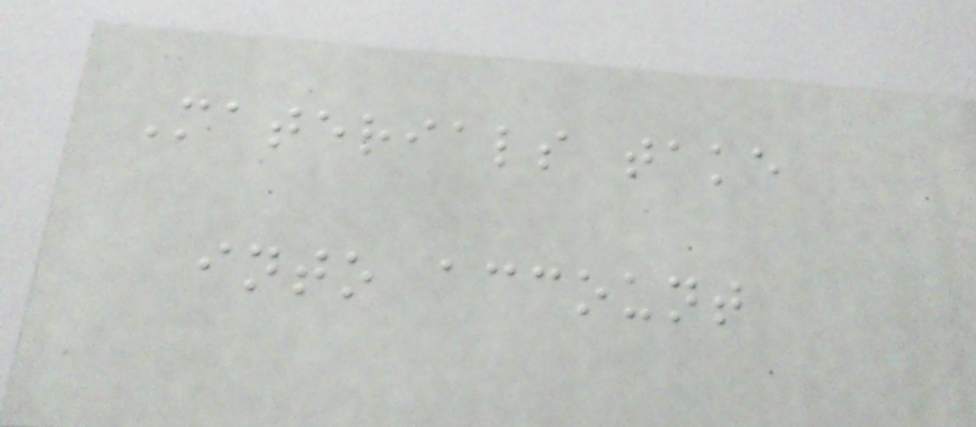Materials take
into account
